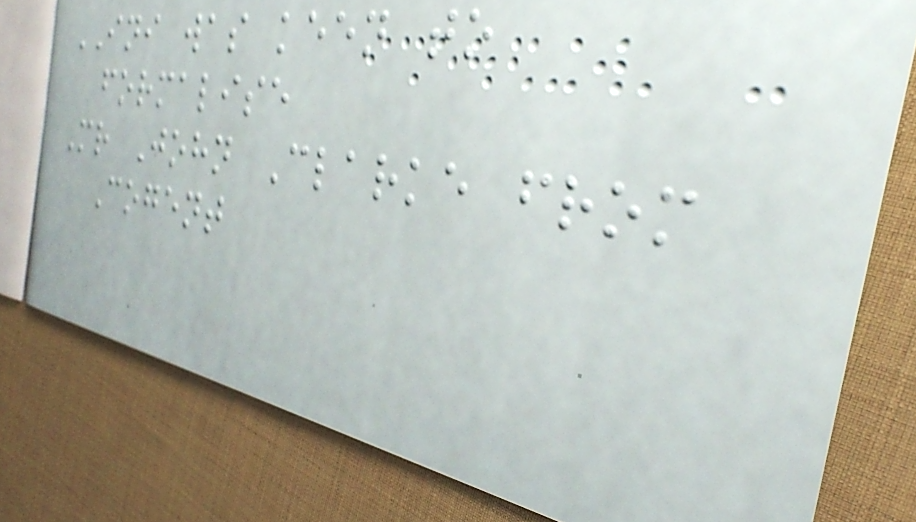INI was keen to
formalise
Mr John Clarke from
Cogent
